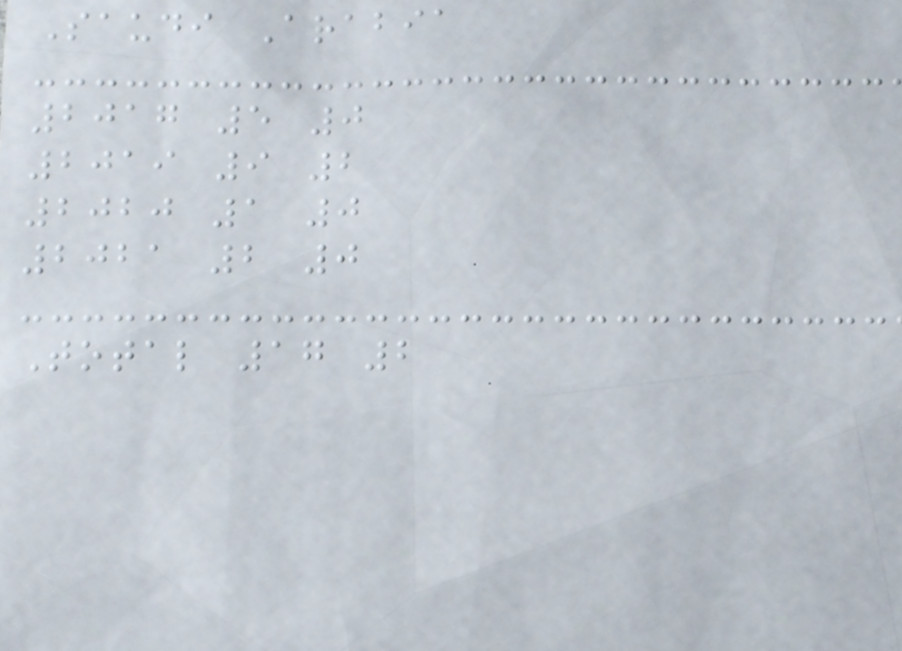Saudi Arabia
2017 5 0
2019 9 2
2020 1 0
2021 2 0
Total 17 2
